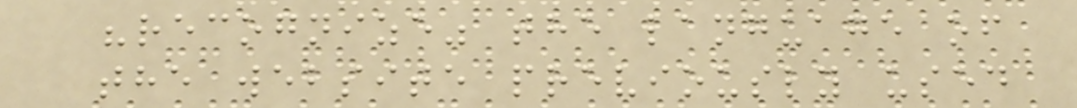"recognize" the language of
the website previously used
